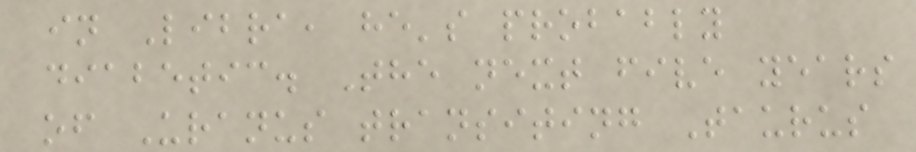in Libra, he's probably
diabetic. The next five years
of Uranus transiting Taurus
